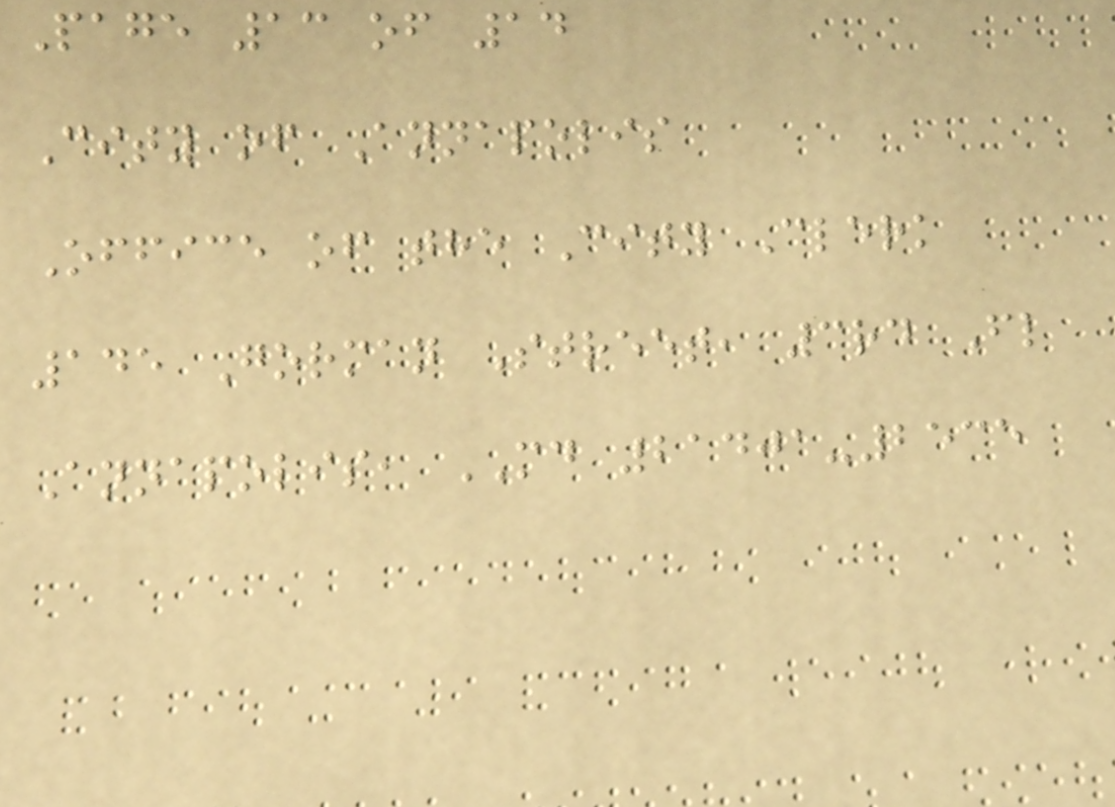Page 13 of 14
City of Annapolis
Office of the City Clerk
145 Gorman Street, 3rd Fl
Annapolis, MD 21401-2535
